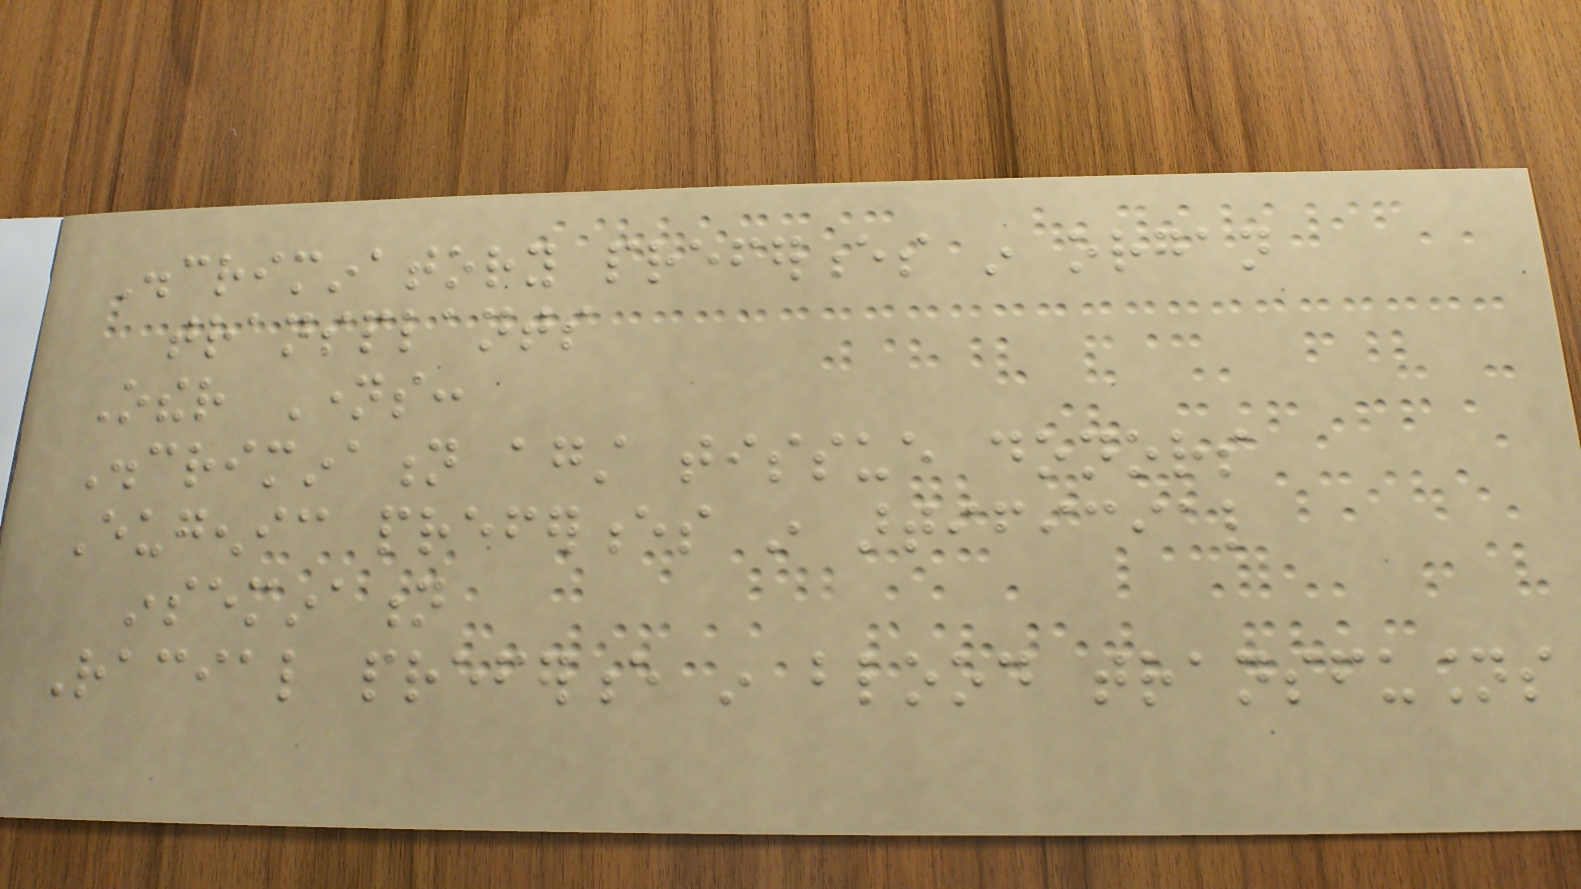Discriminatory preferences in organ
transplants
Other Names:
Discrimination against tissue donors
Eugenic preferences in artificial
insemination
Racial preference in blood transfusions
